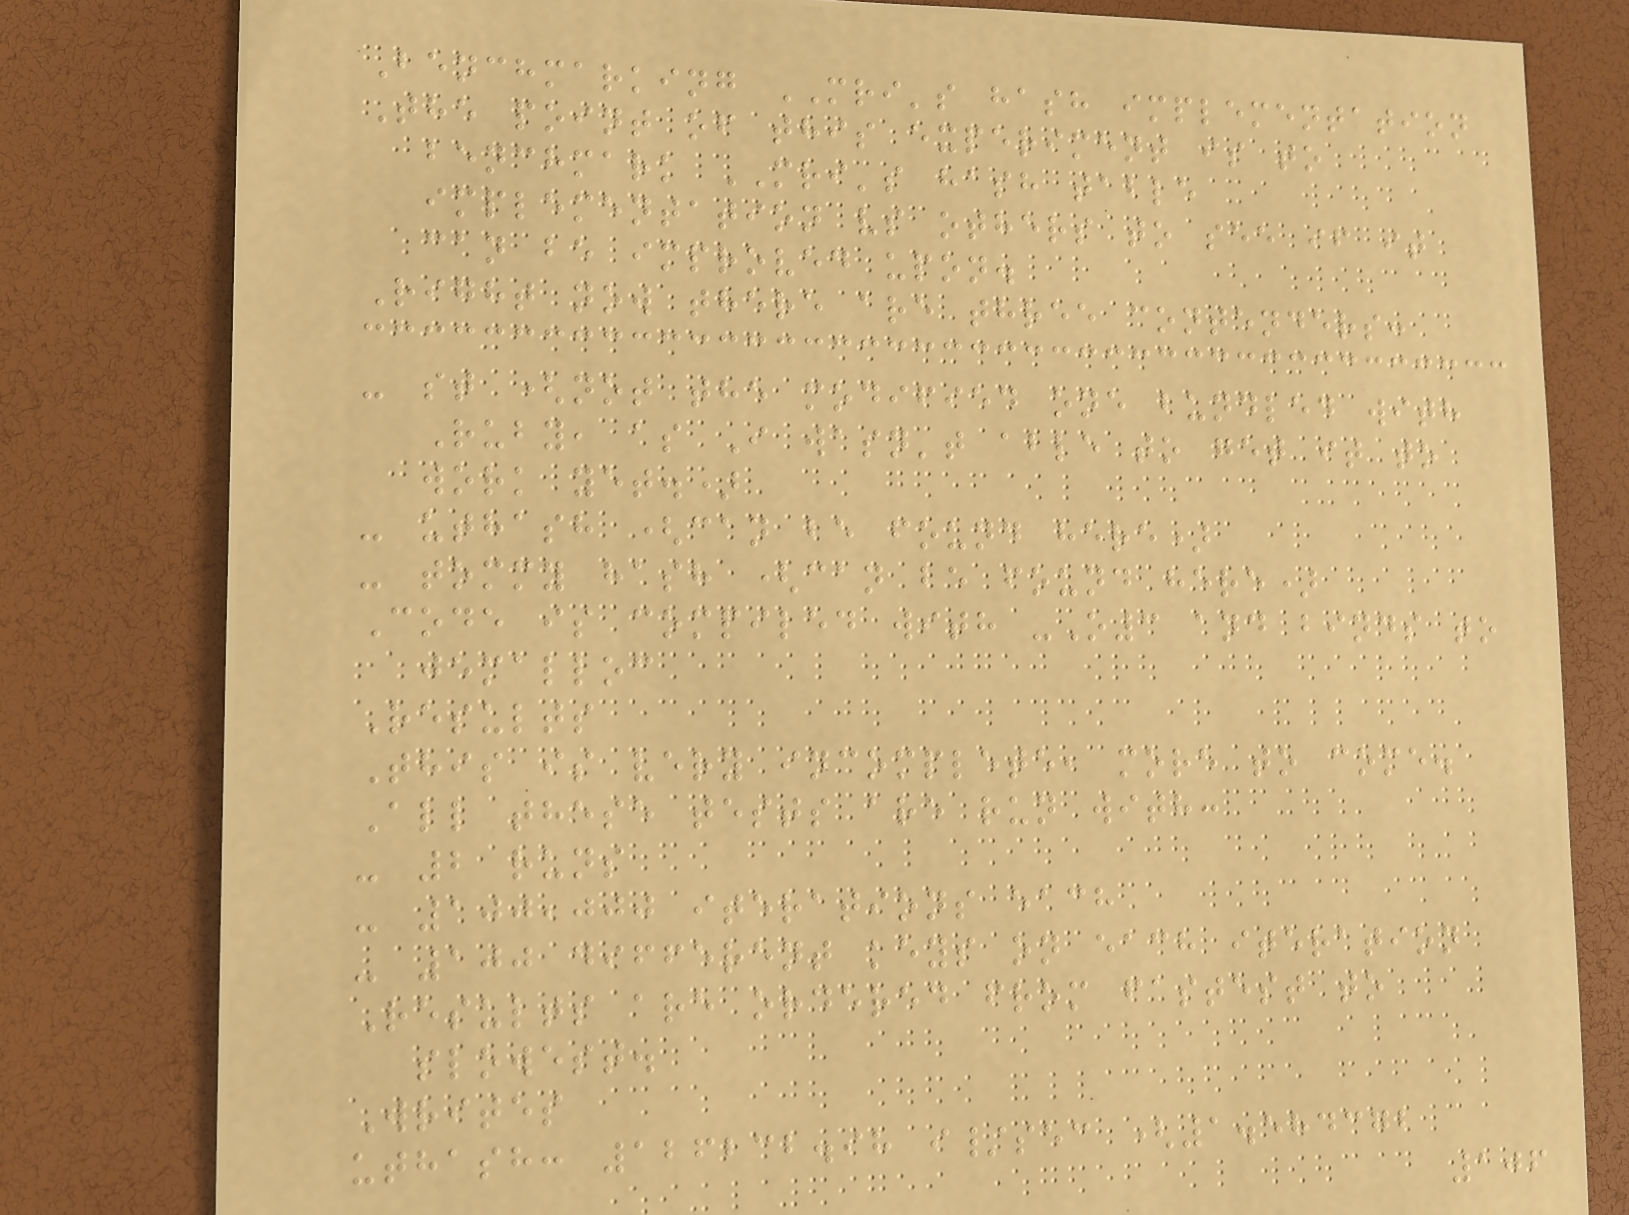Benchmarking MRI's hash implementation
The point of this experiment is to
benchmark MRI's hash table
implementation vs others to see if it
can be improved upon.
Right now there are three contenders:
- st (not the modified one bundled with
Ruby, as I wasn't able to get it to
work yet.)
- uthash (can be found here)
- tommy hash (can be found here)
Code is compiled with -O3 and binds to
jemalloc
Results
This is very incomplete, more to come.
All these tests are run with:
- 2 runs
- 100,000 iterations each
- 100 different keys on each iteration
Results are ordered from fastest to
slowest.
Writes
uthash: 126232.98 i/sec (1.584372
106
